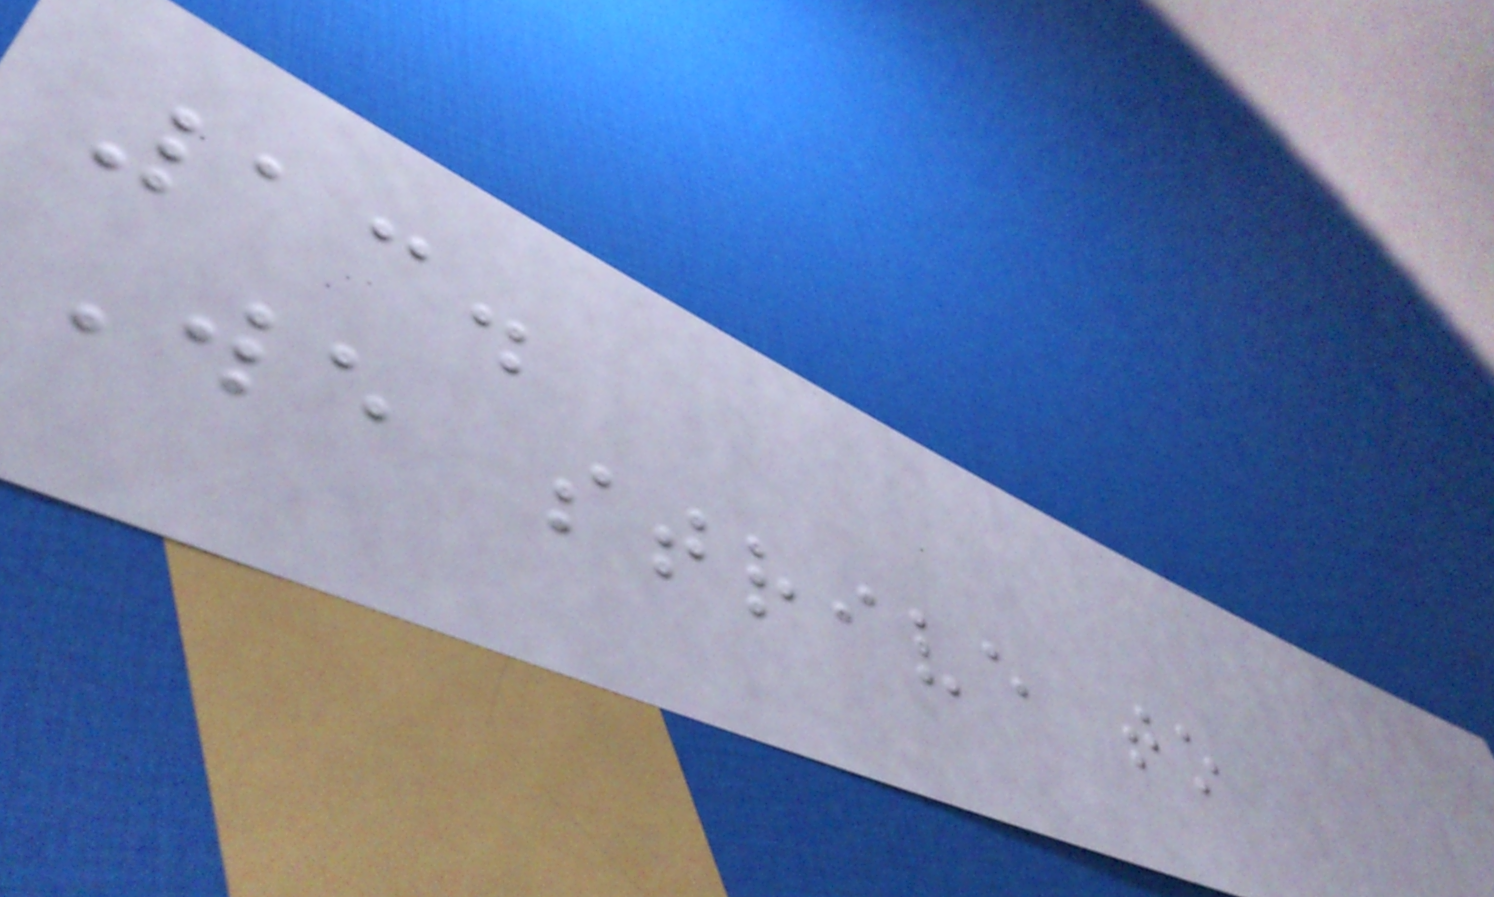13.
We strive to
